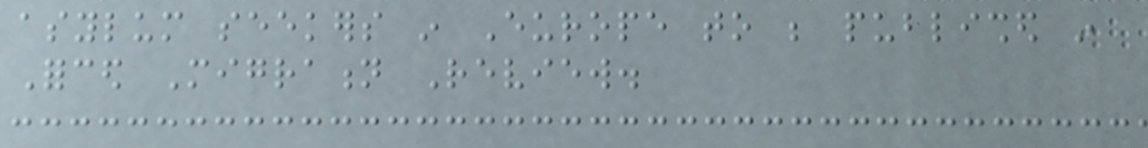asylum seekers in Europe to be published in
Forced Migration Review.
